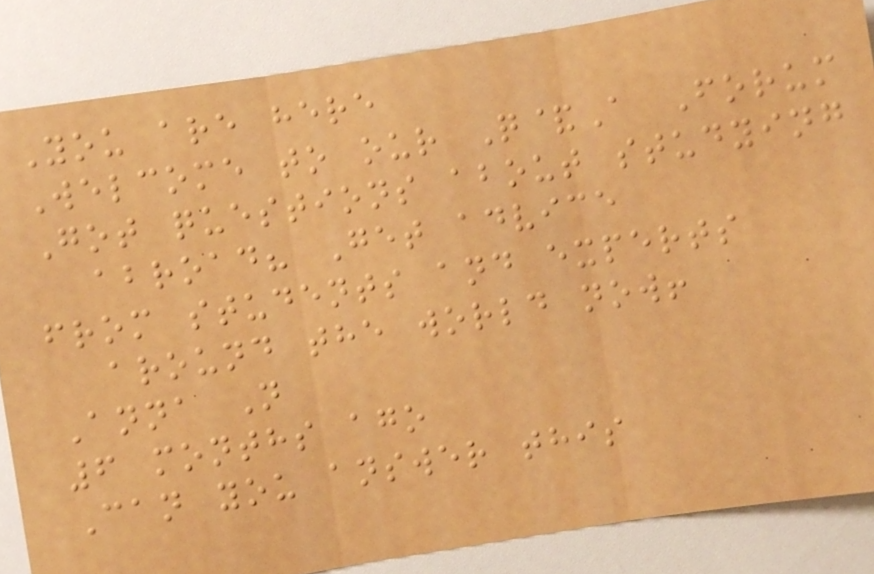You are here
Welcome to our Q&A Forum
Got questions about studying
abroad? Get advice
from students and experts
around the world now!
Anna N
6 months ago
Can you answer this
